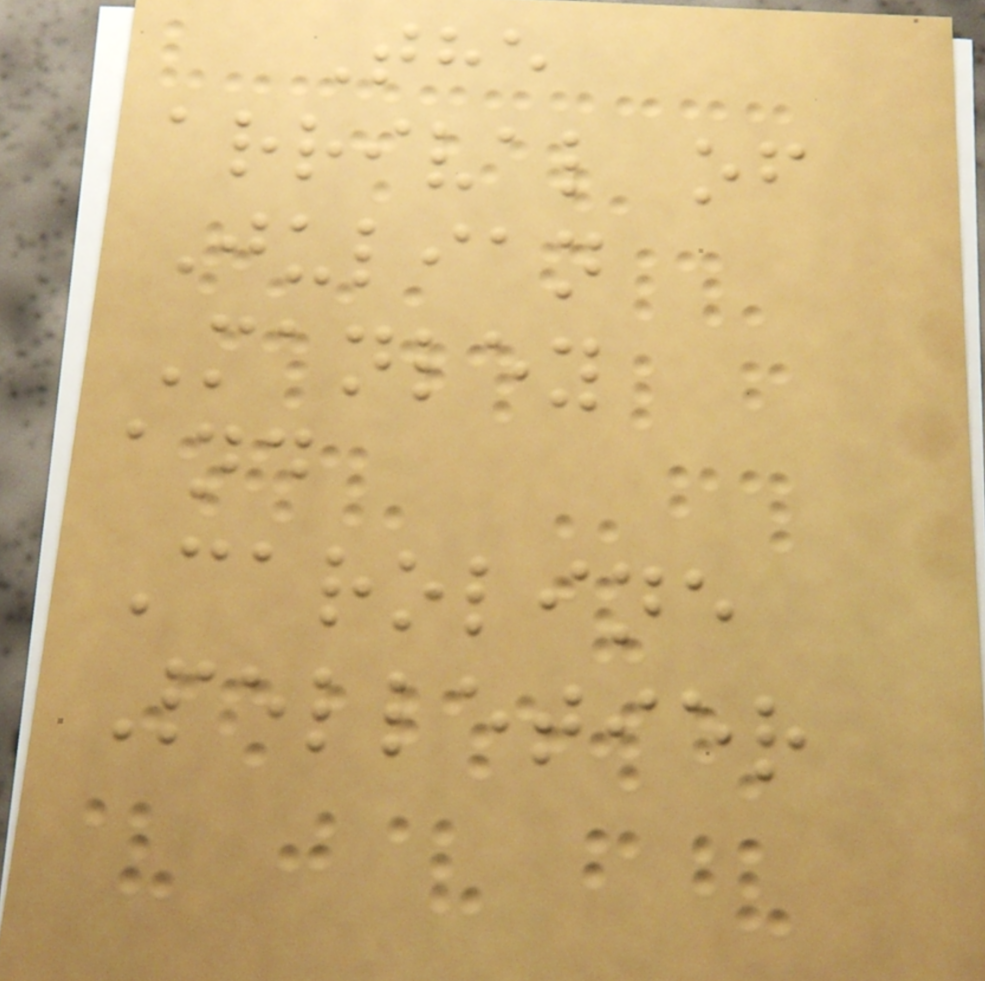The
arrival of
Julian
Manley
and
Caroline
Pelletier
